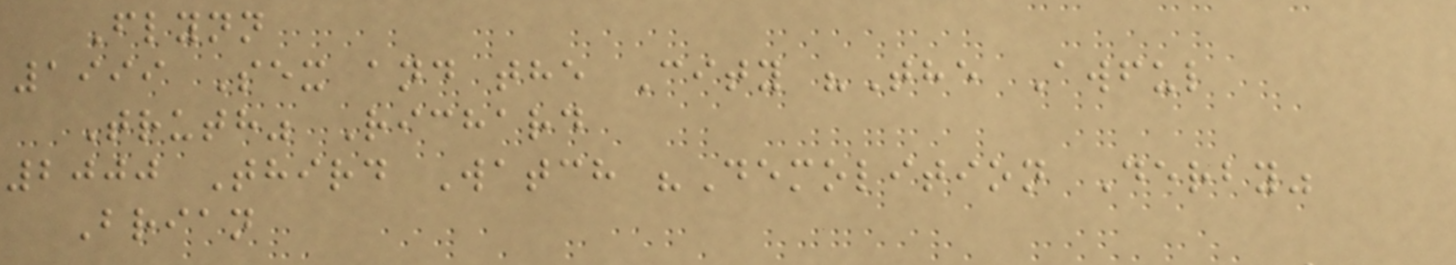Flynn
1999 Sex and the City "The Awful
Truth" Richard
2000 Third Watch "Demolition Derby"
Brian
